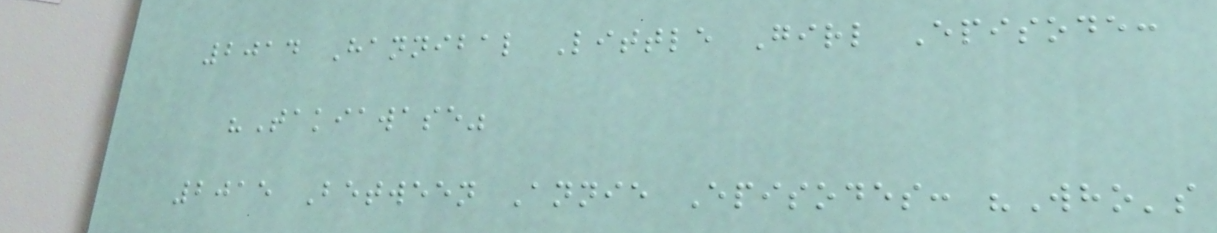2014 Hannibal Little Girl Episode:
"Takiawase"
2015 Between Annie Episodes: "Who's
